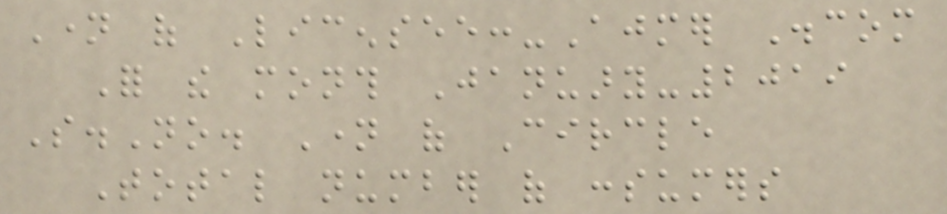Name of Licensee:-Ajmer Discom
For the month January-2019
S.No. Name of Circle
Total number of consumers
